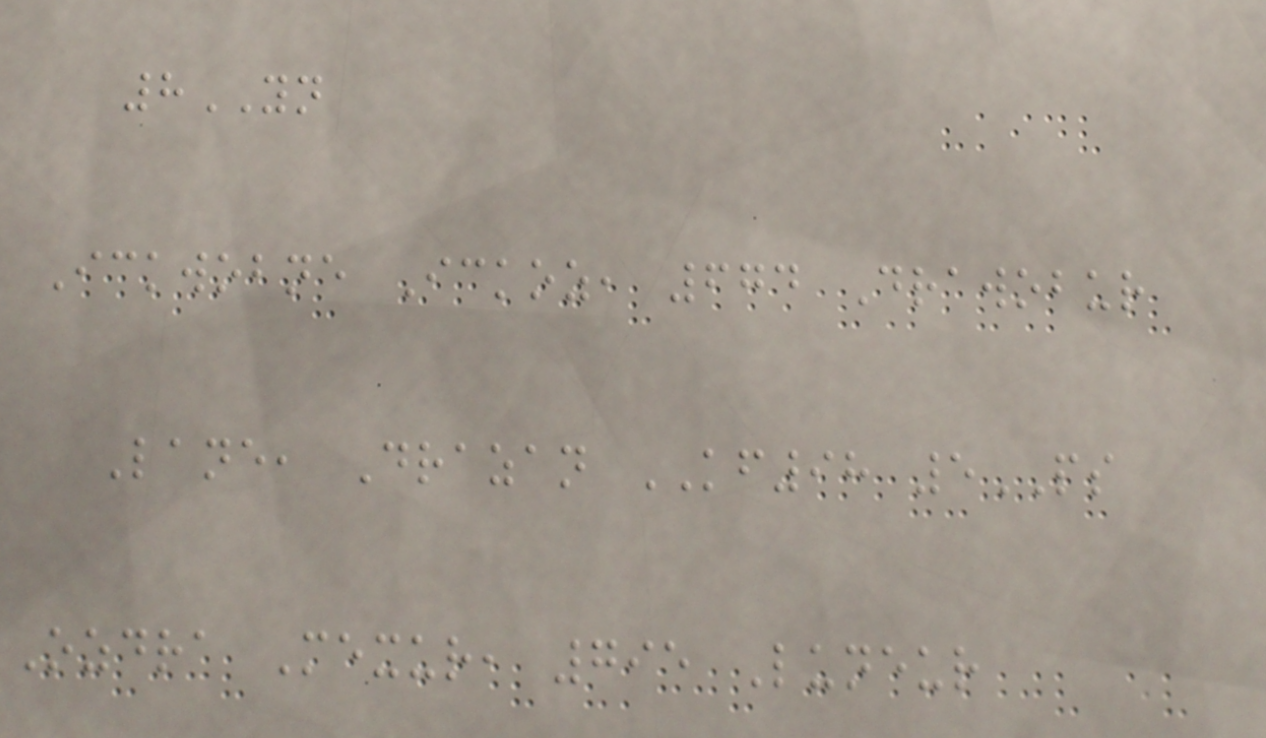8YN
Ickwobne Ickoz, 674 Drawobur
Lane, Drazan KF98 5PS
Ozdra Mexur, 795 Luneur
